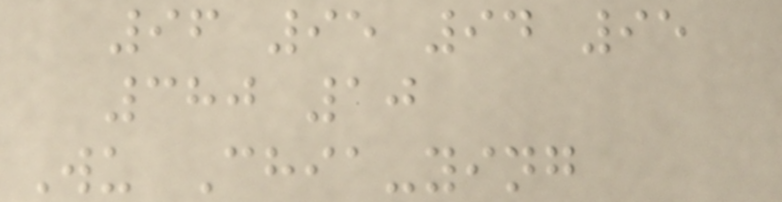96 95 94 95
380 10
Wu Chia-ying
